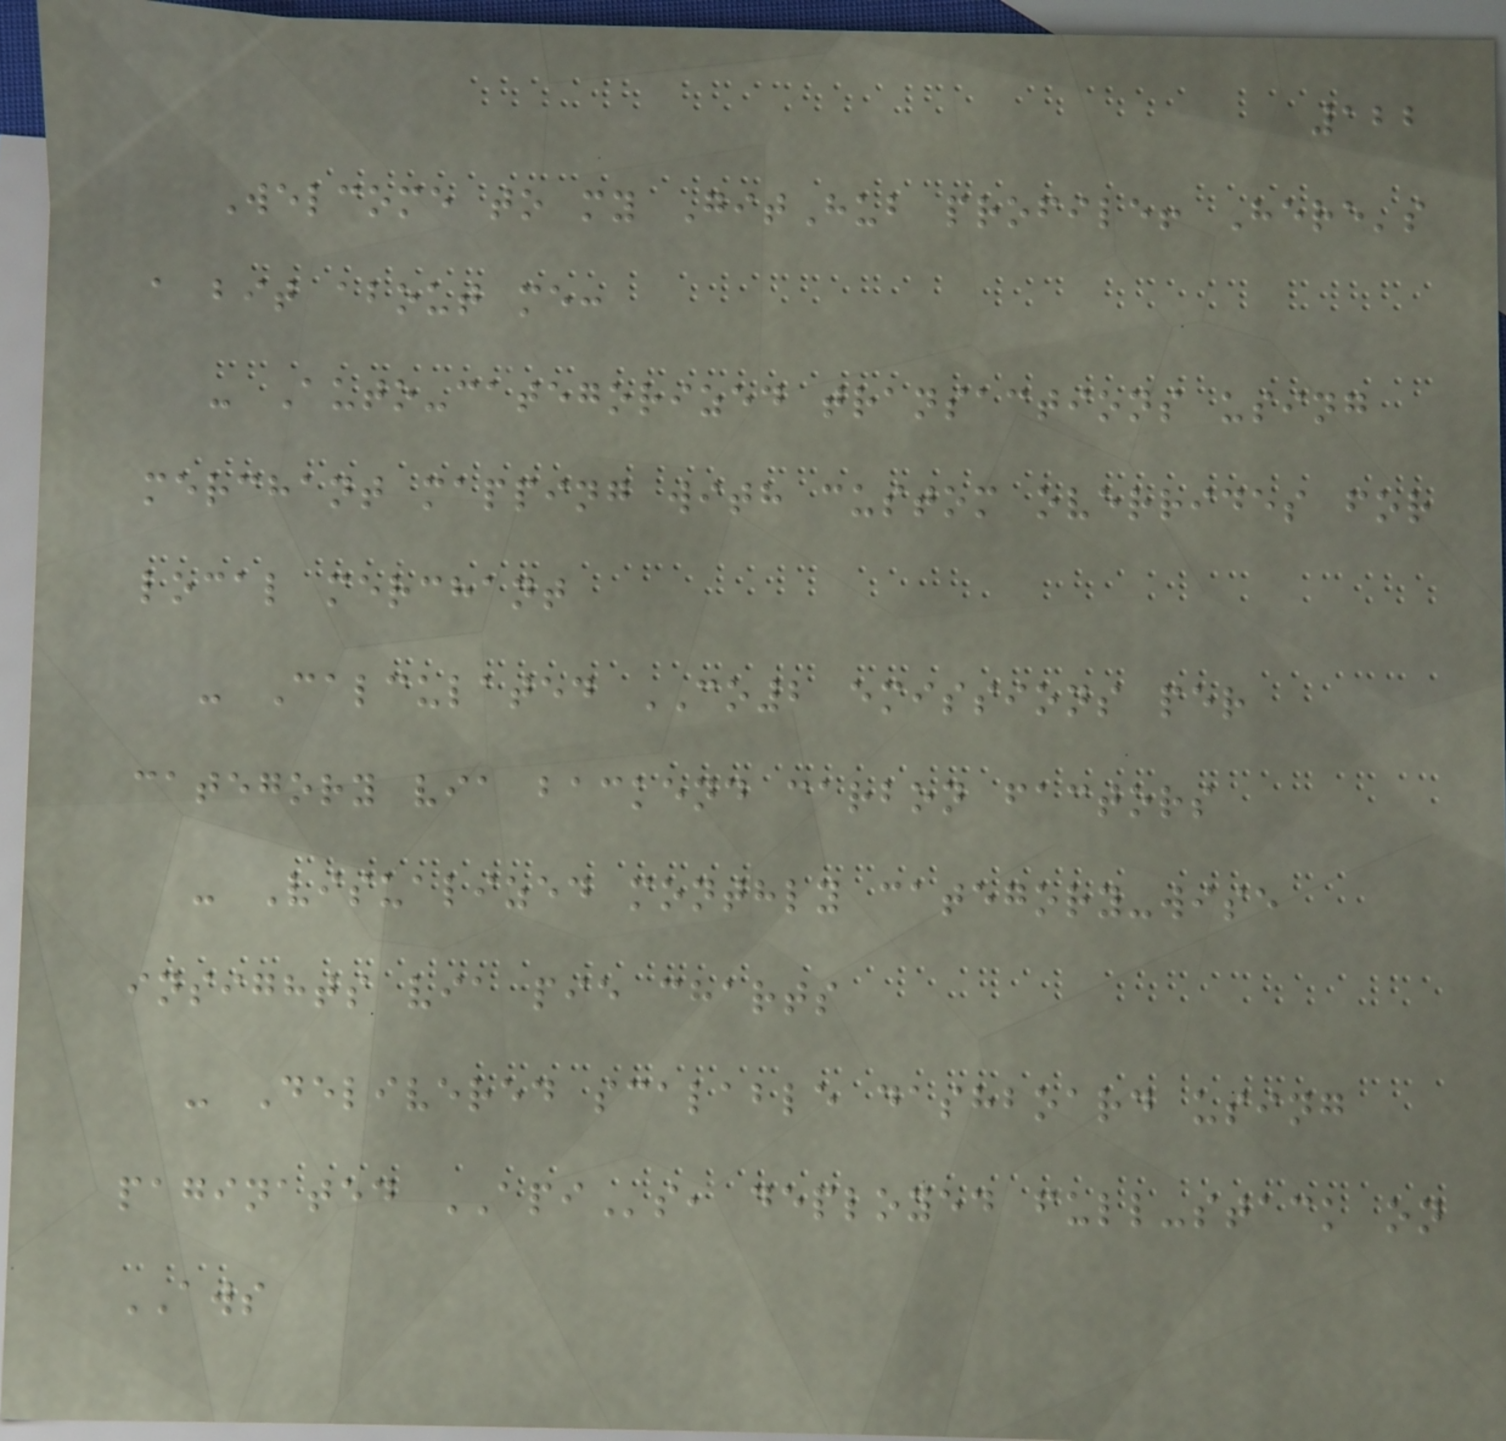122
Welcome to my GitHub profile! Here's
a bit about me:
- Auto-categorized transactions using
merchant mapping with custom overrides for
local merchant
- Calculated CO2 emissions per
category via backend carbon factors
- Visualized monthly category-wise
insights via pie charts
- Delivered scalable dashboard using
paginated APIs, deployed full-stack on
AWS
